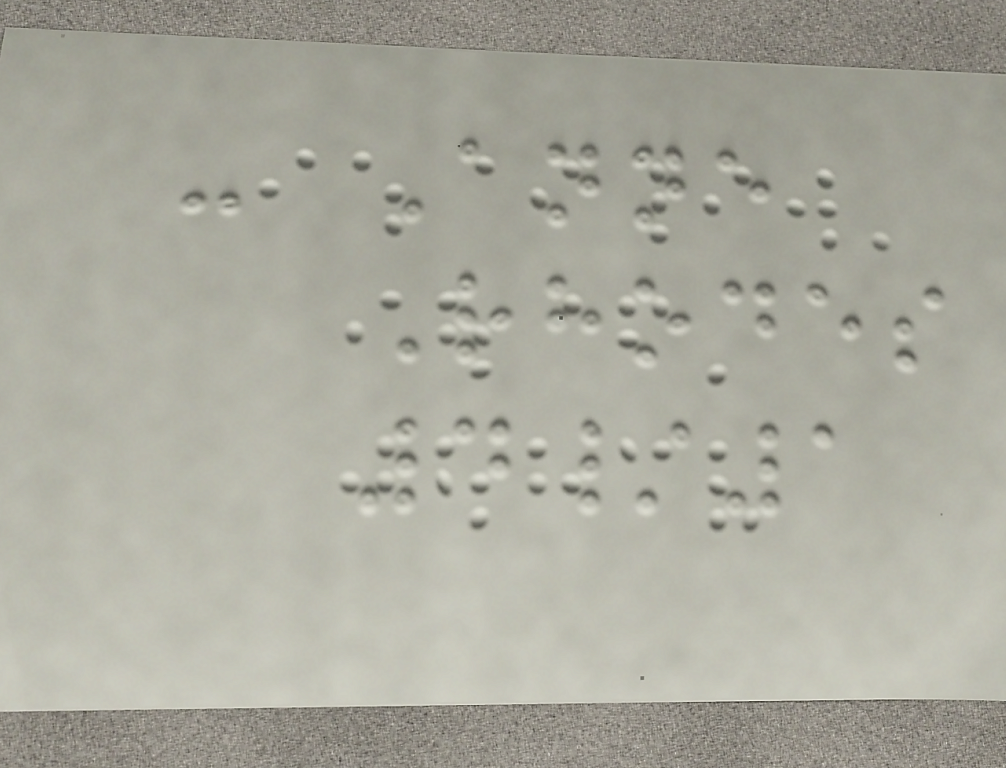- Anne
Rhodes
4/1
